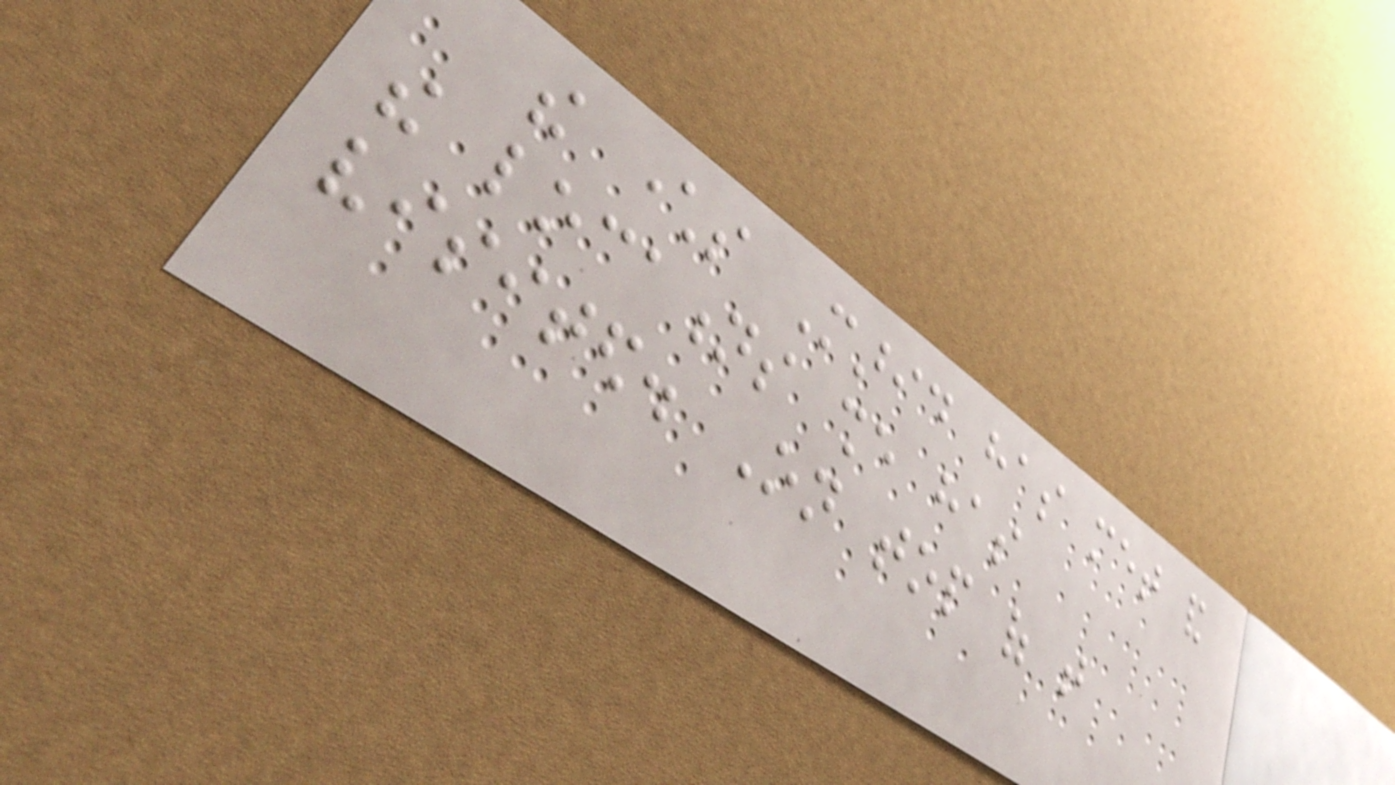the characters Marid has met and
the locations she has
visited. On top of that
